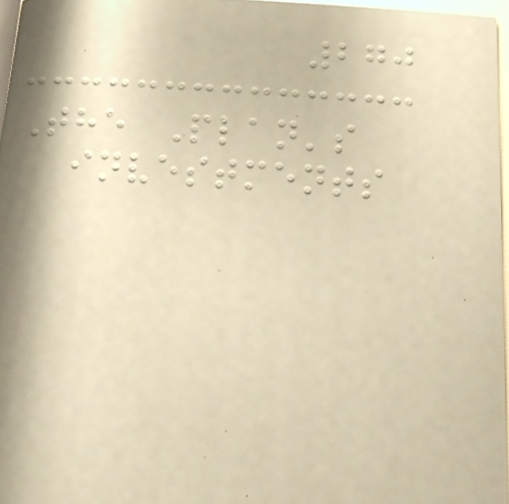270
The Plan's
investments
